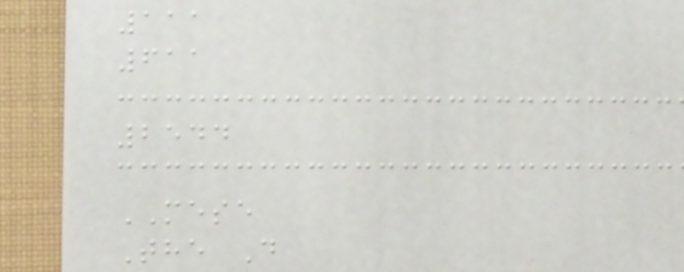111
611
2544
MESE
The D
